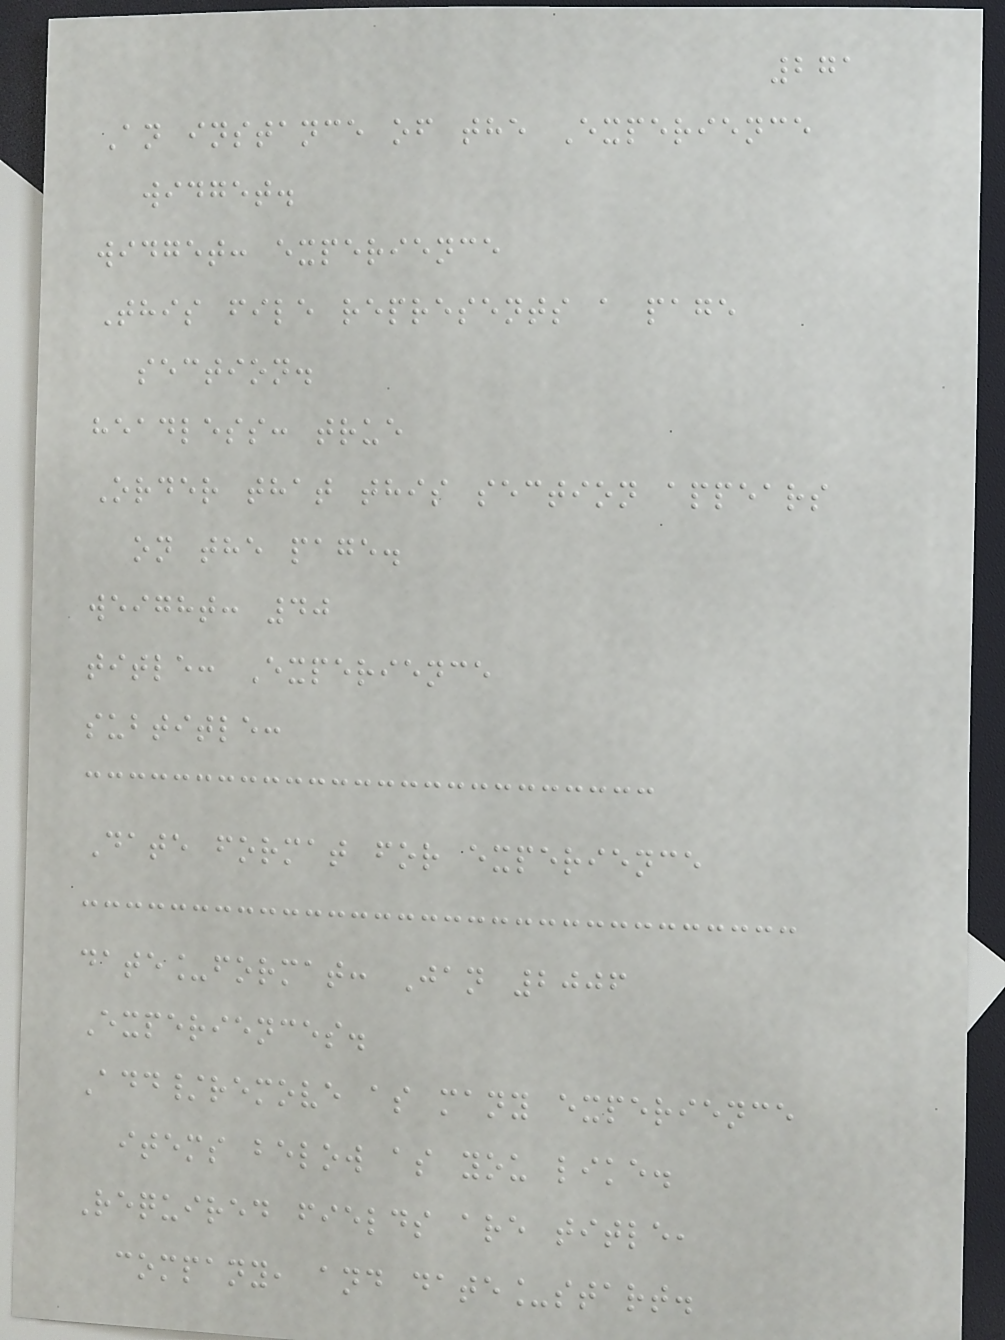271
An instance of the Experience
widget.
widget: experience
This file represents a page
section.
headless: true
Order that this section appears
on the page.
weight: 40
title: Experience
subtitle:
Date format for experience
date_format: Jan 2006
Experiences.
Add/remove as many experience
items below as you like.
Required fields are title,
company, and date_start.
